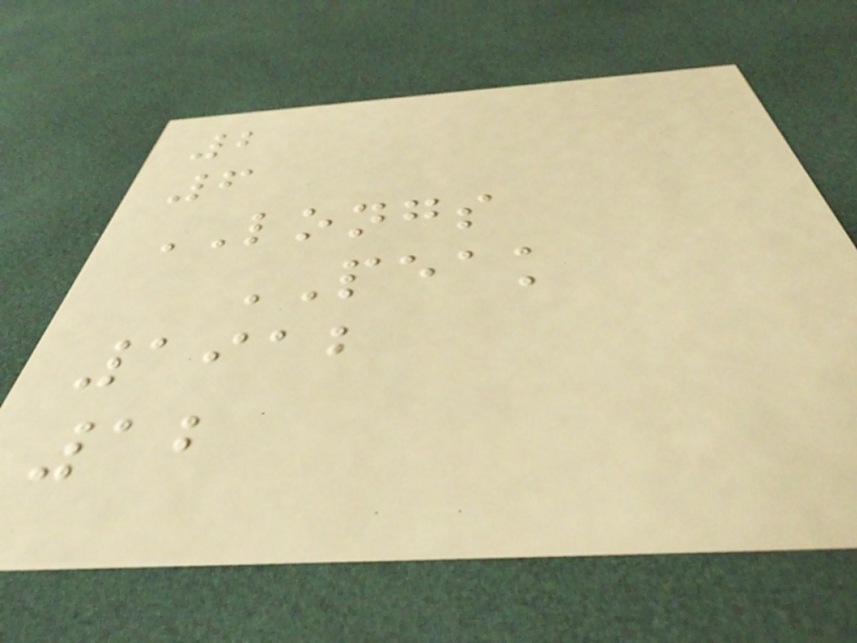2
6
LONGS
PEAK
1912
12
